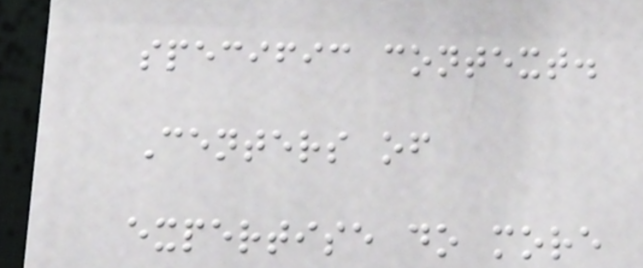specific context.
Centers of
expertise do more
